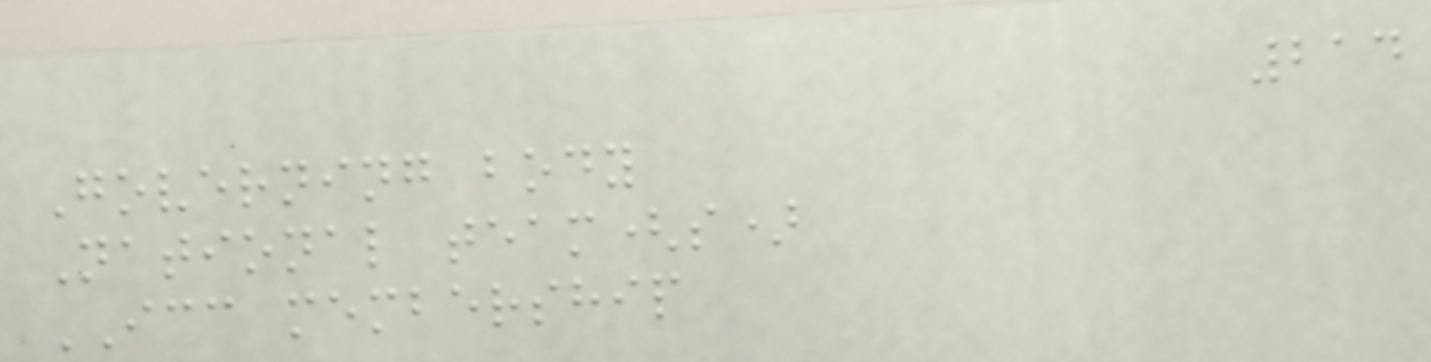214
Governing body
National team(s)
ICC membership
